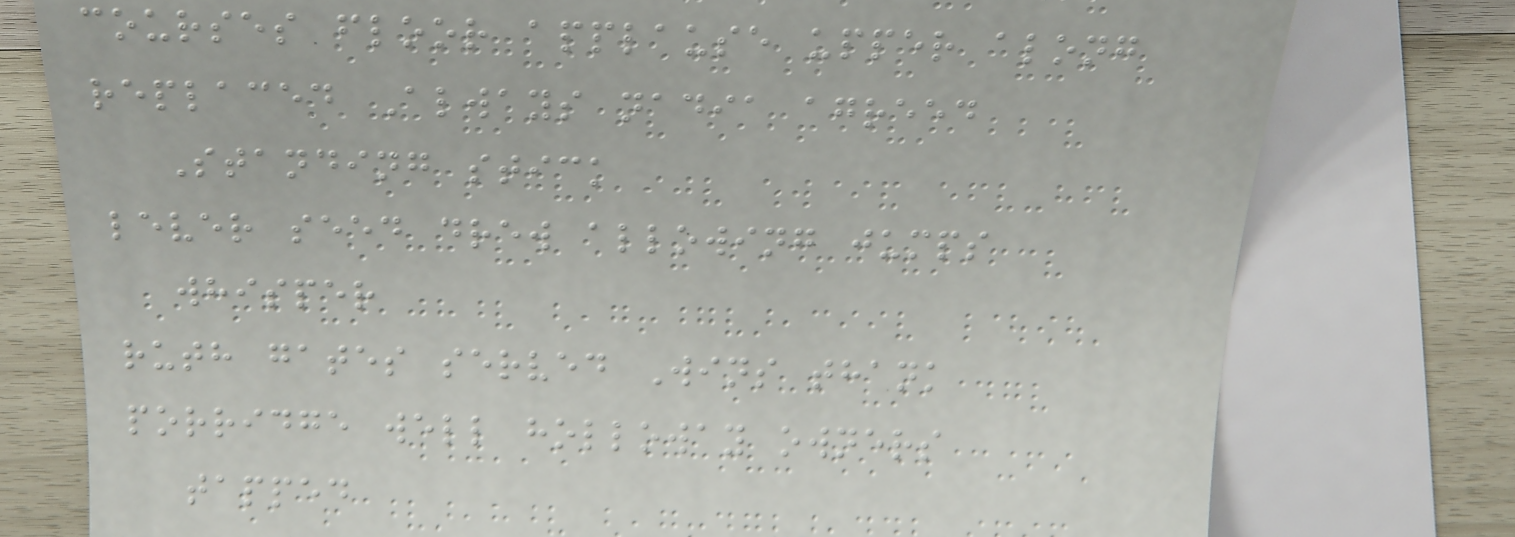courses floor applause upper along
replaced Always nadia agreed
Standing stick
lever seed drew allowing jumps
whisper
ruth gates served Wins thank
porridge well holloway owners
tapped
